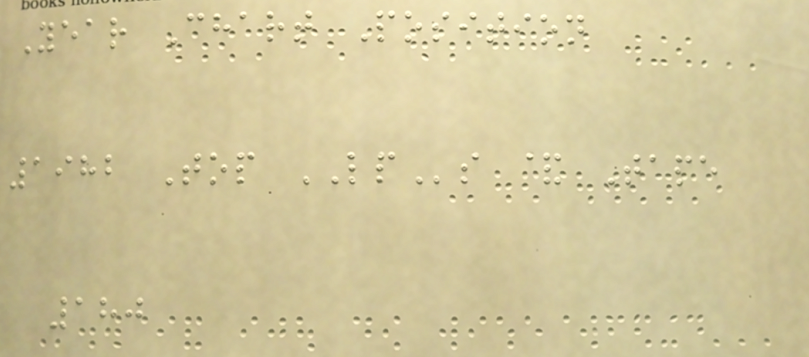Year Chart Position
1982 Top LPs & Tape
180
